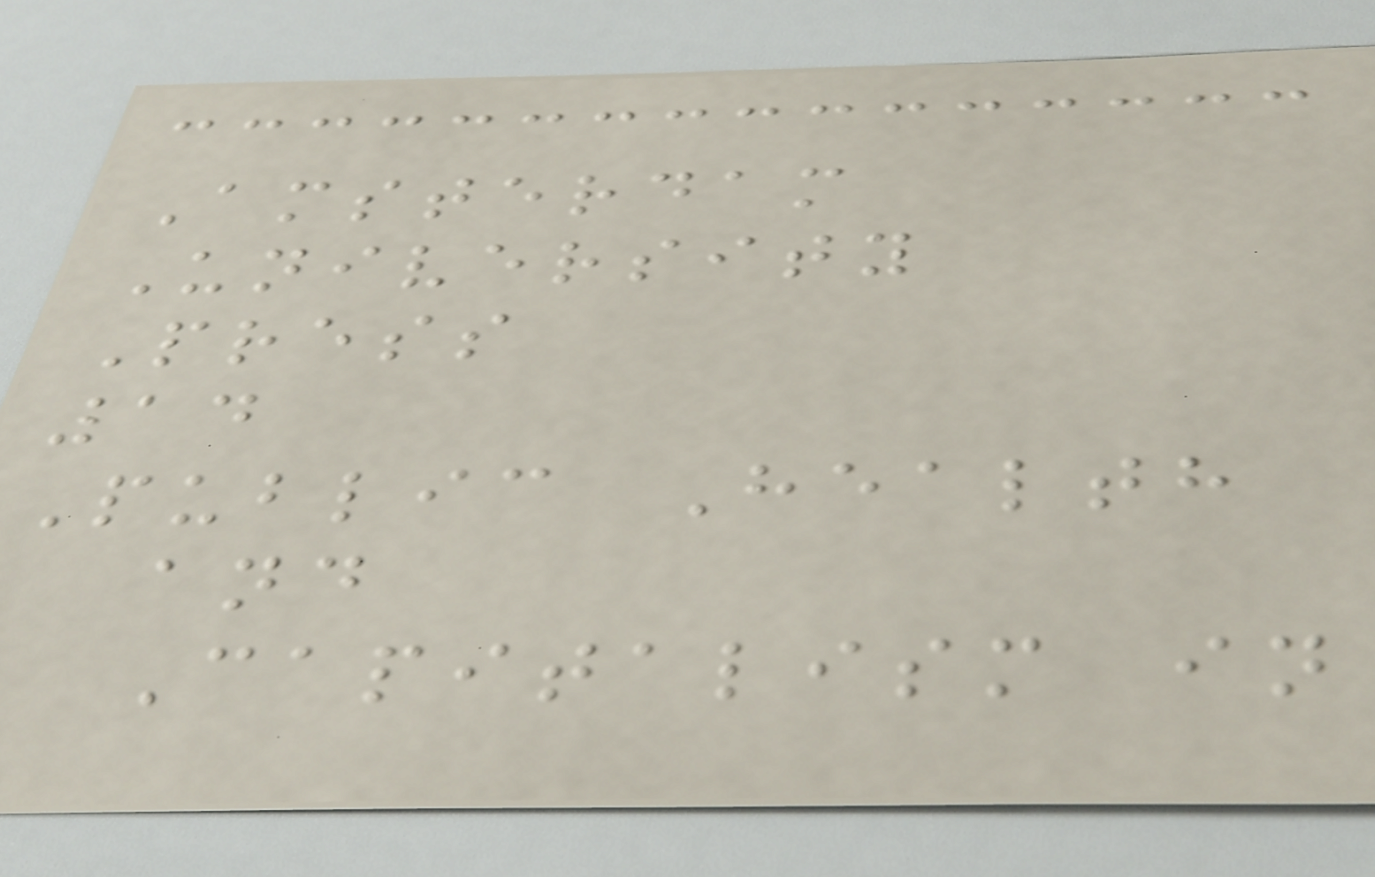Amsterdam
University
Press
14
Public Health
and
Capitalism in
